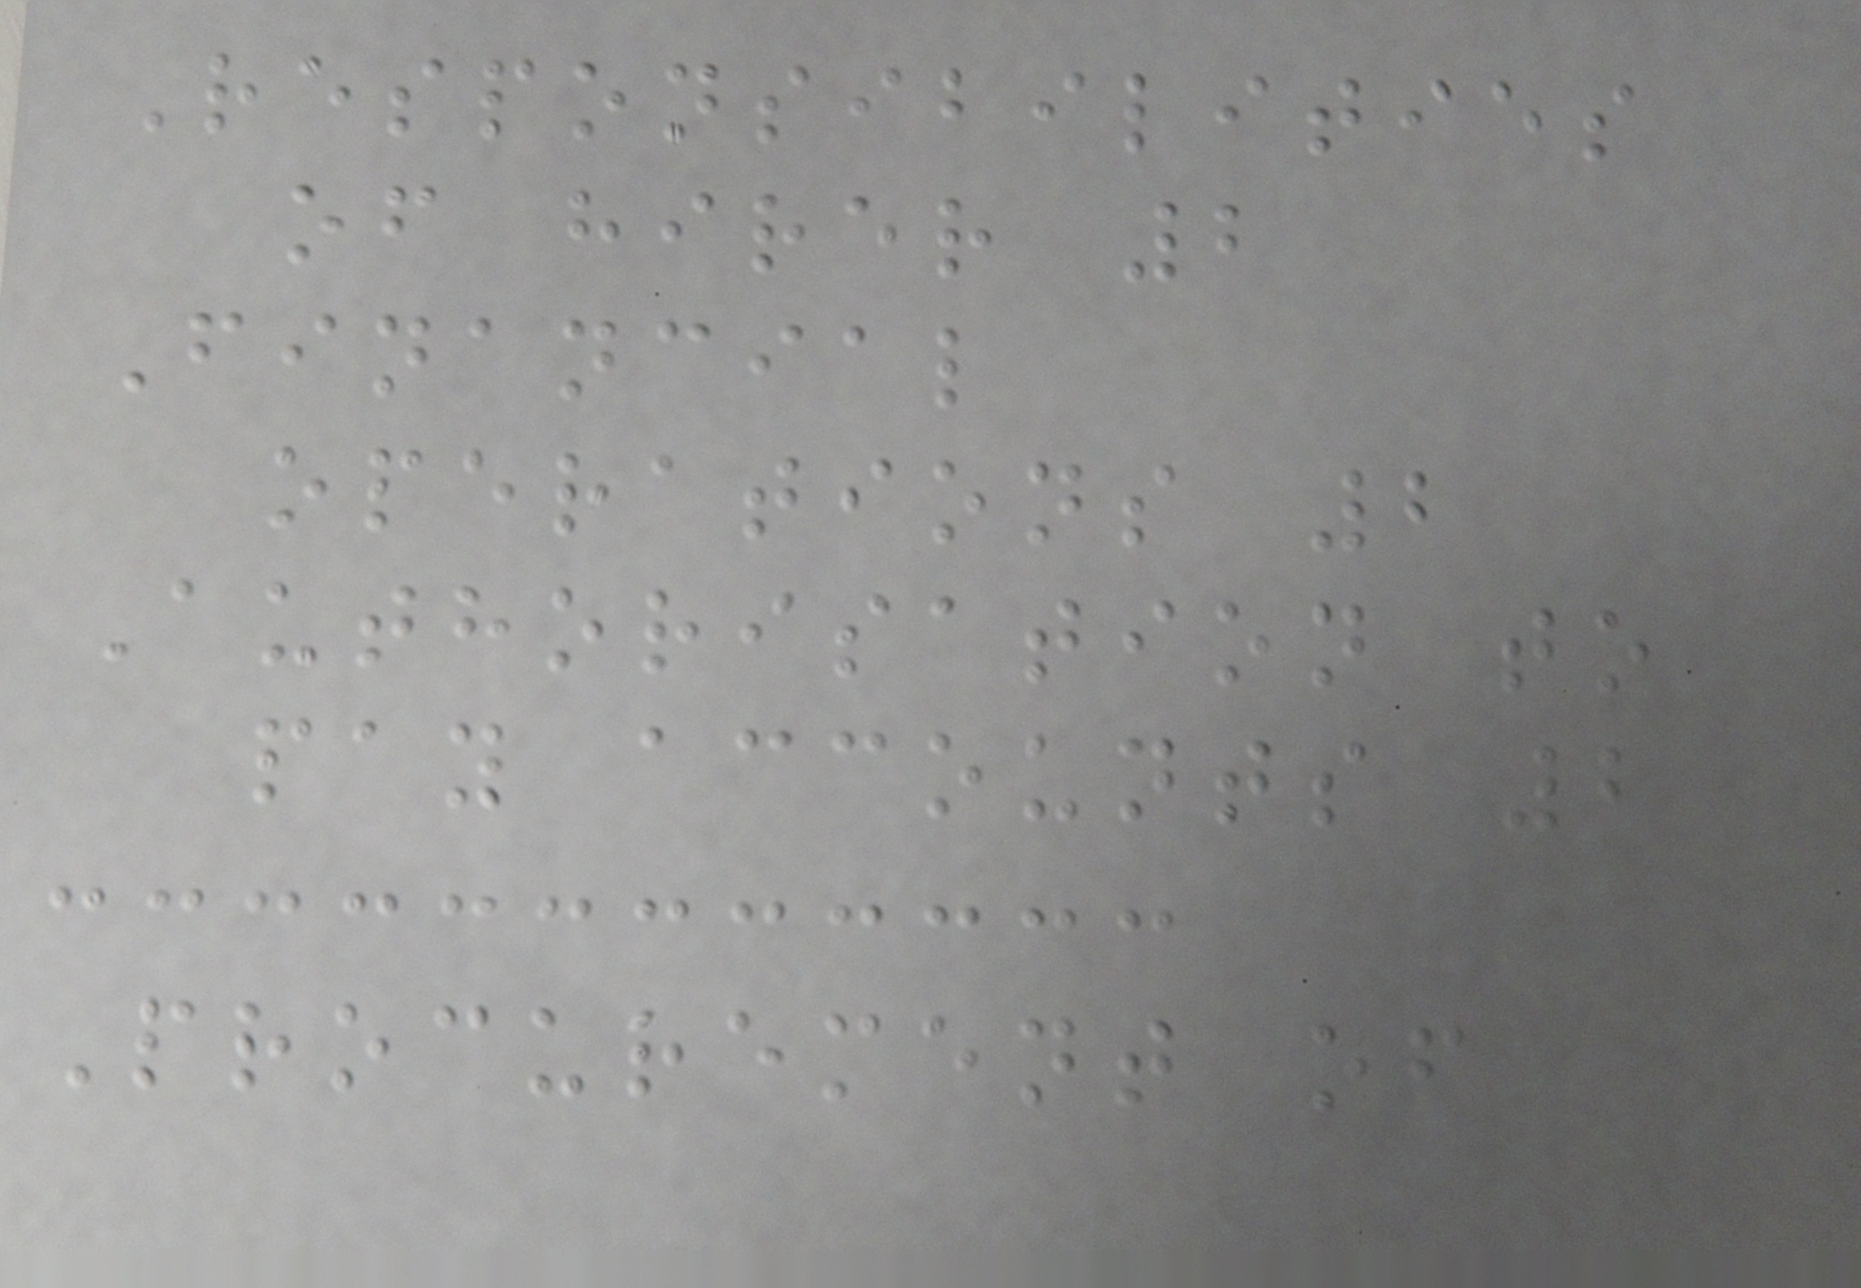Responsibilities
of hirer 2
Financial
operations 2
Authorisation to
pay accounts 2
Procurement of
